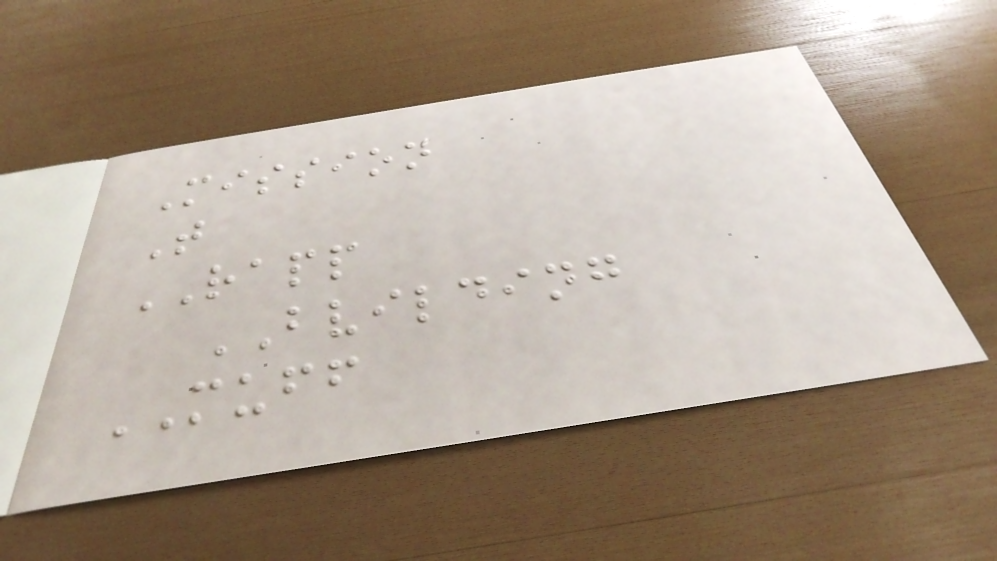Mission
T
RAPP
BVILDING
MUFF
